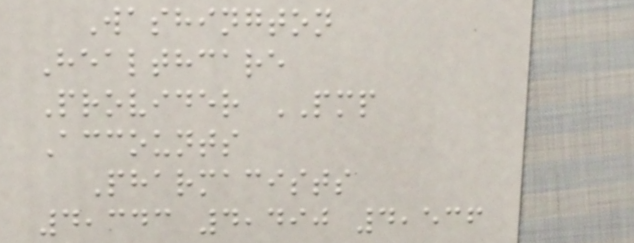Washington
Healthcare
Provider PMP
Accounts
Pharmacists
4,343 4,490 4,536
